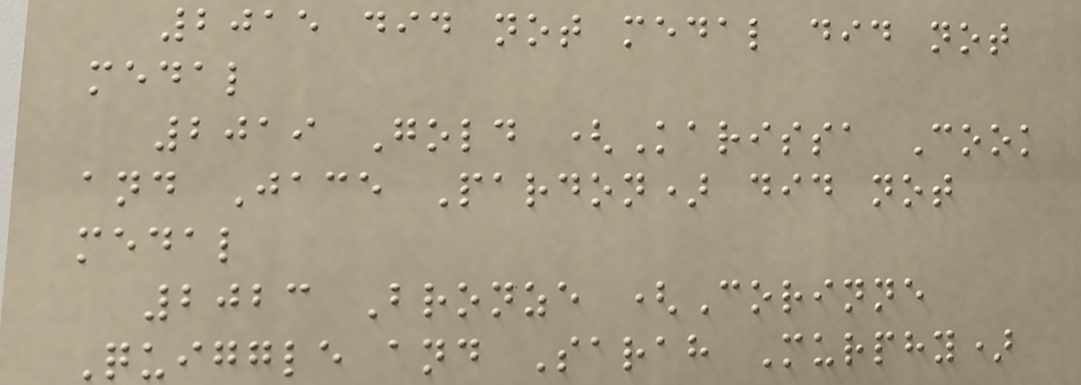2015 did not medal did not
medal
2019 Gold (Karissa Cook
and Jace Pardon) did not
medal
2023 Bronze (Corinne
Quiggle and Sarah Murphy)
